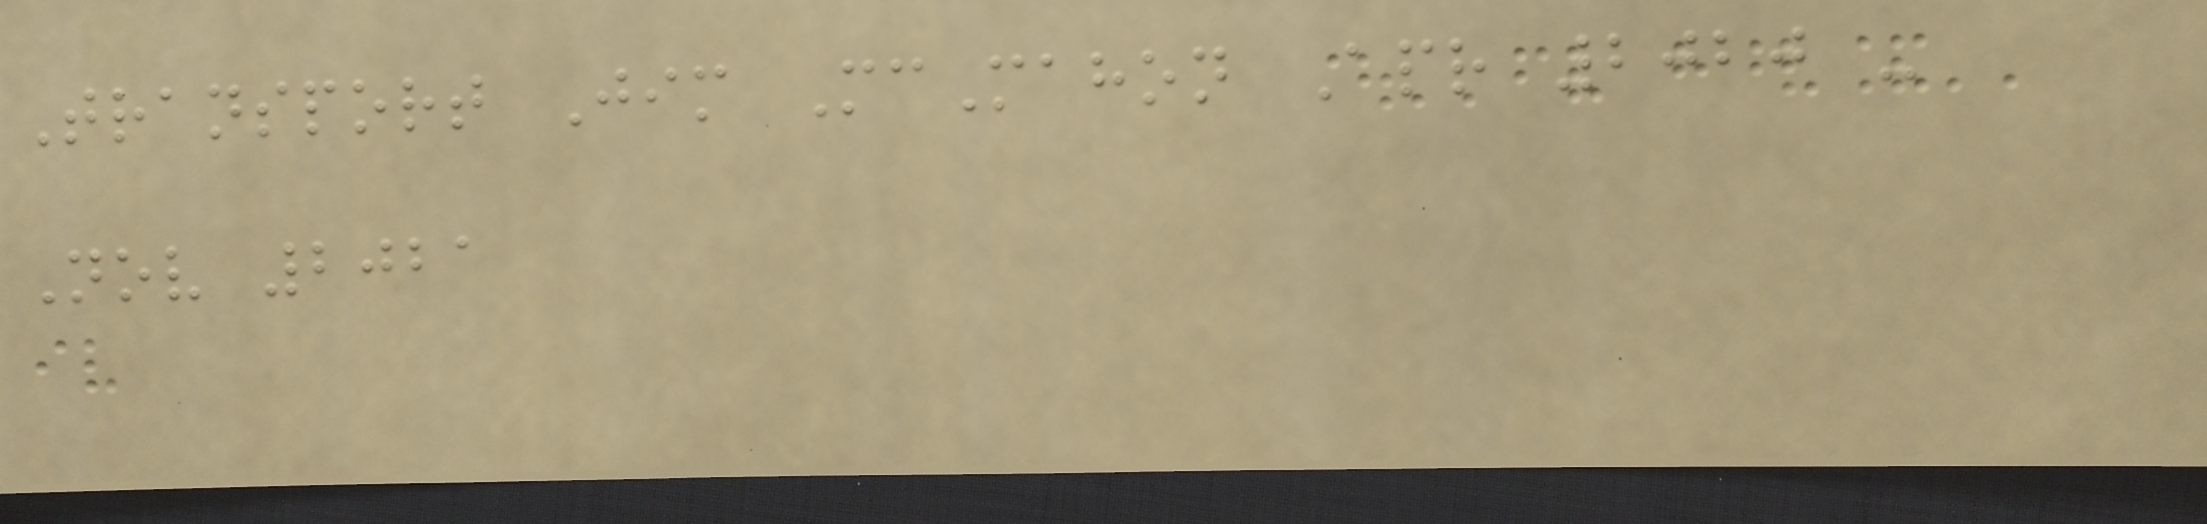Transport Jim McMahon Apr 2020 -
Nov 2021
